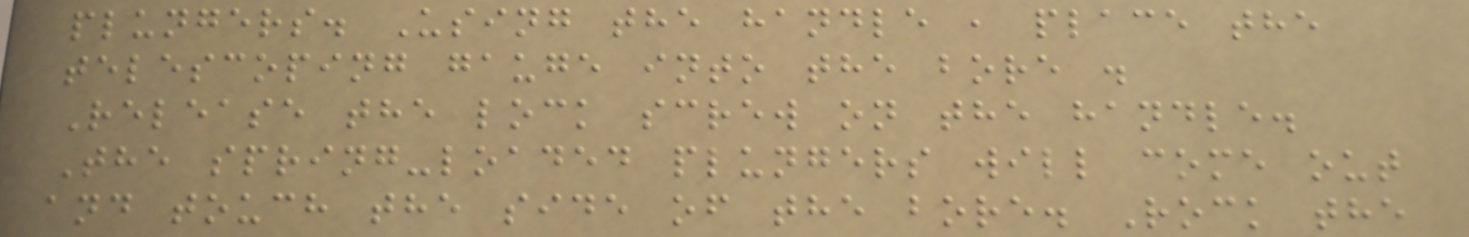plungers. Using the handle , place the
telescoping gauge into the bore .
Release the lock screw on the handle.
The spring-loaded plungers will come out
and touch the side of the bore. Rock the
